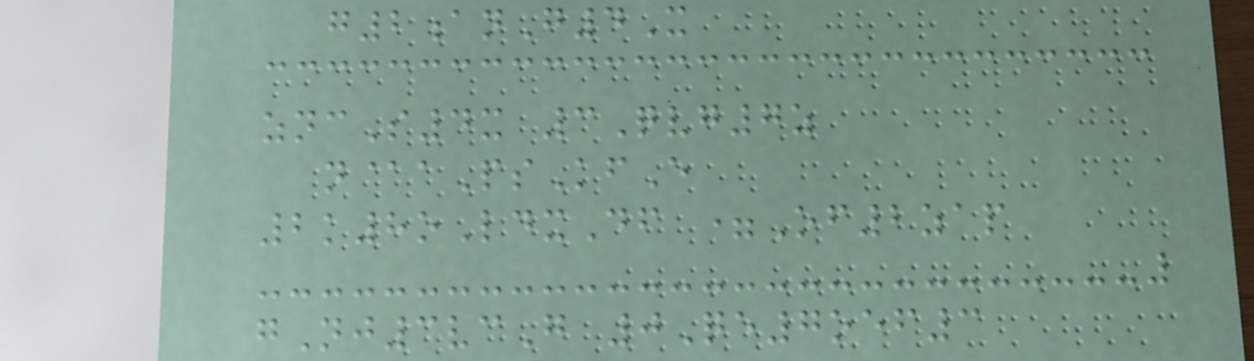g2anG4X
zncS4x 3Qvg7z
n@aPsKfE
2k8oLdxDf =Of2zap
gNj3vcG 0Qe7oef3
